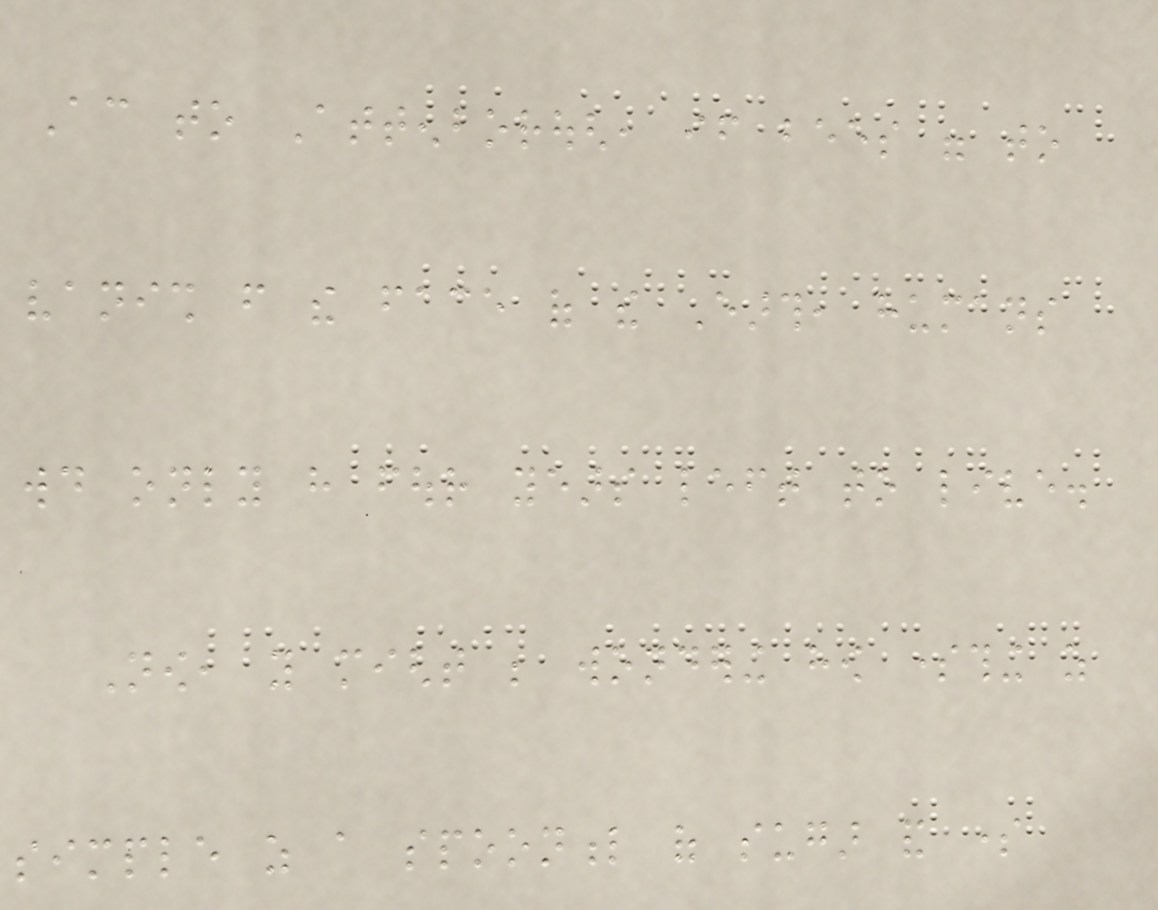According to Attenborough, if bees were to
vanish from the face of the Earth, humans
would only have four years left to live.
Now, you might be wondering how something as
simple as a spoonful of sugar and some
